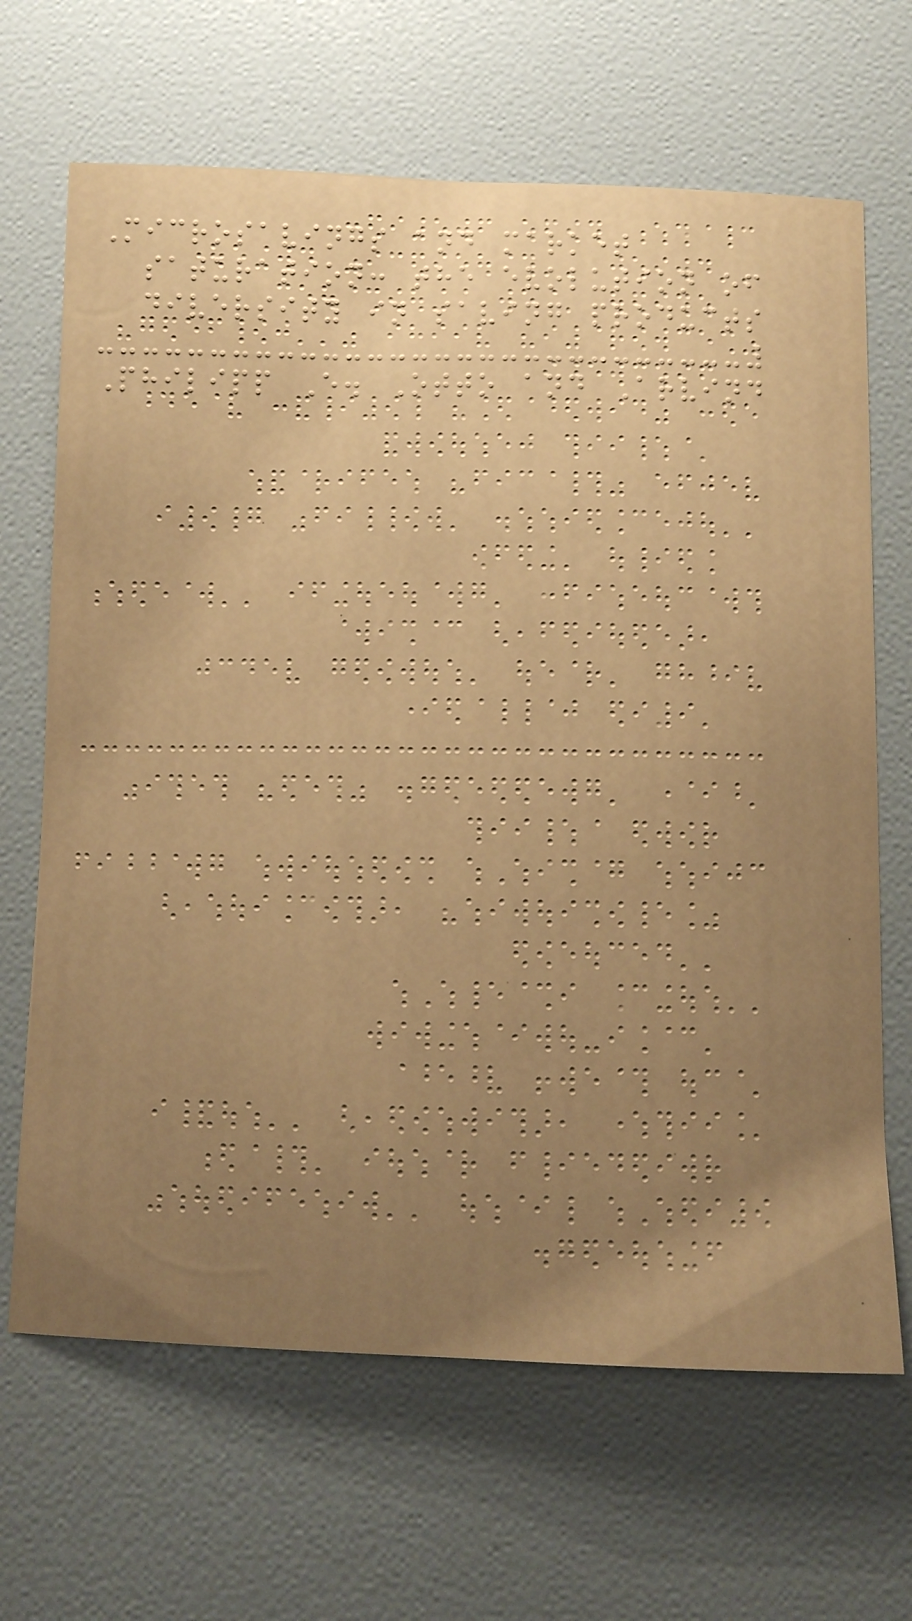Microsavings and market
saturation: the evolution of
diversity in saving products
Philipp E. Otto and Arvind
